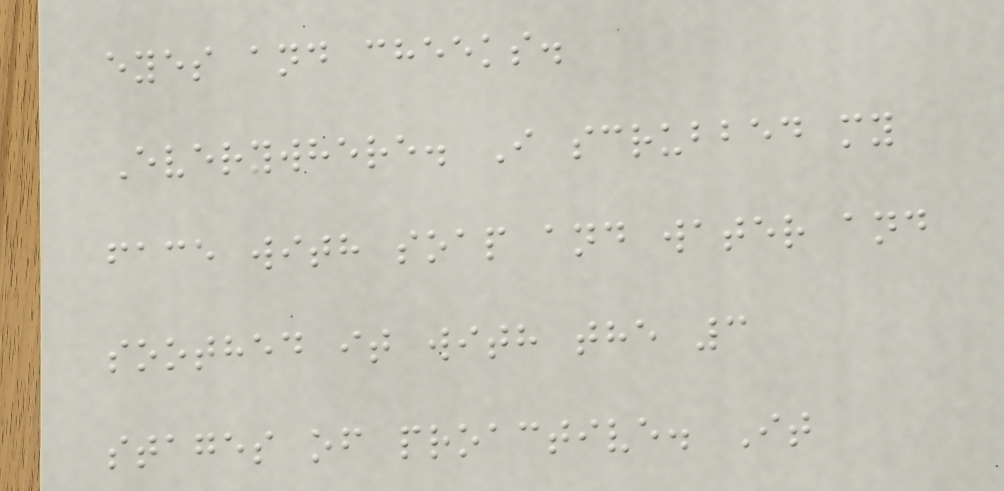eyes and cheeks.
Everywhere. I scrubbed my
face with soap and water and
soothed it with the 3
stages of proactive. It
